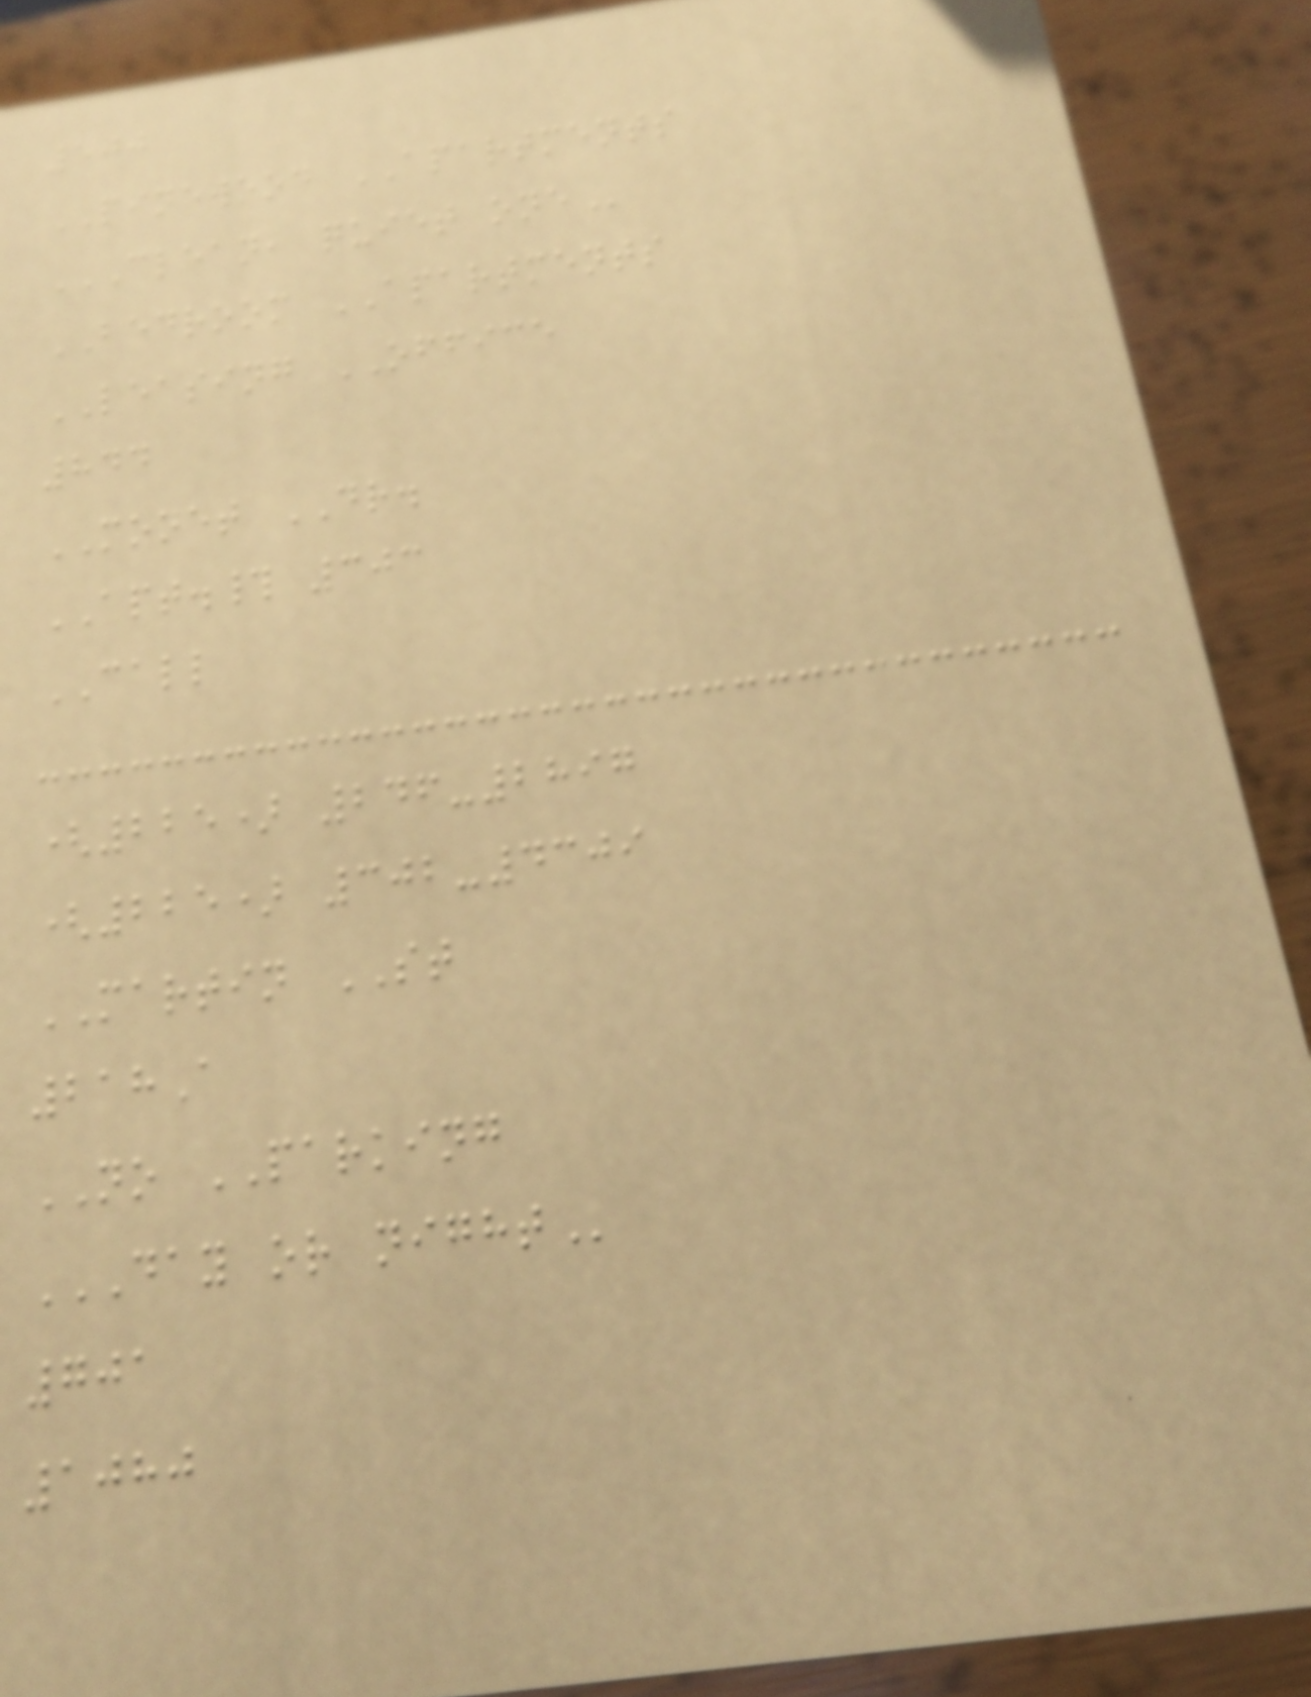500
PINEWOOD APARTMENTS
CLEAN, QUIET ONE
BEDROOM APARTMENTS
LEASING OFFICE
844
MONET DR.
APT.# 303
CALL
(225) 246-2897
(225) 302-4309
MARTIN ST
218A
NO PARKING
DAY OR NIGHT
701
1080
